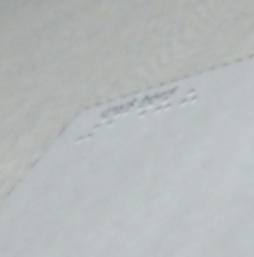6488
